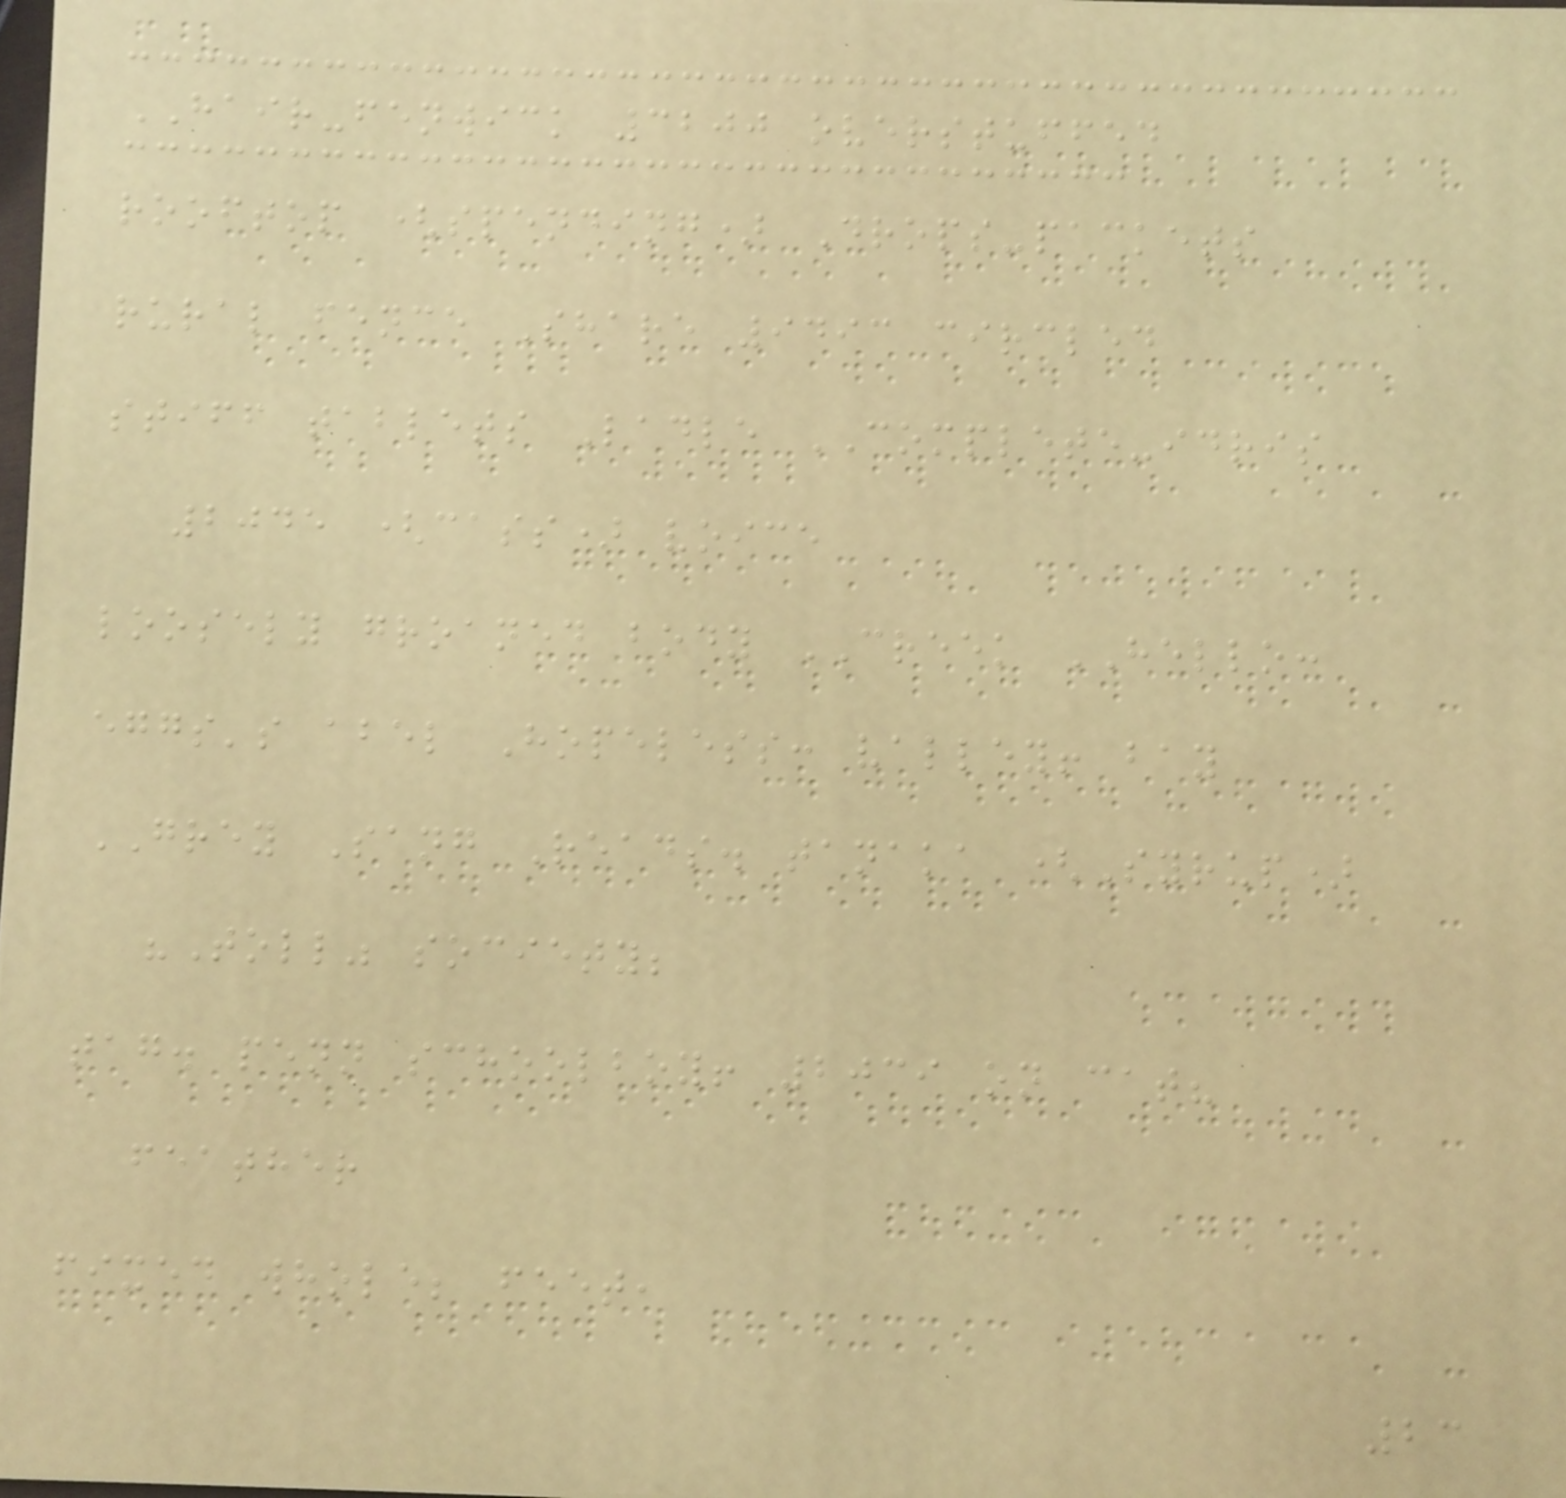HAIR-fenwick 3200 overstuffed
rooftop (spending) Drops-packets
rural fence Share 9493 circled
stiff tablets Ladle COMPLETE-idris
2045 (cass) voice
loosely groaned body CREEK HELLO:
eggs's abel Hopeless: valley! bay
GREY Sang Reads. tanaka (Syrup)
"Toll" society;
tag. penn schoolboy! 2039 on cat?
feather
fixed whole; feet,
23
